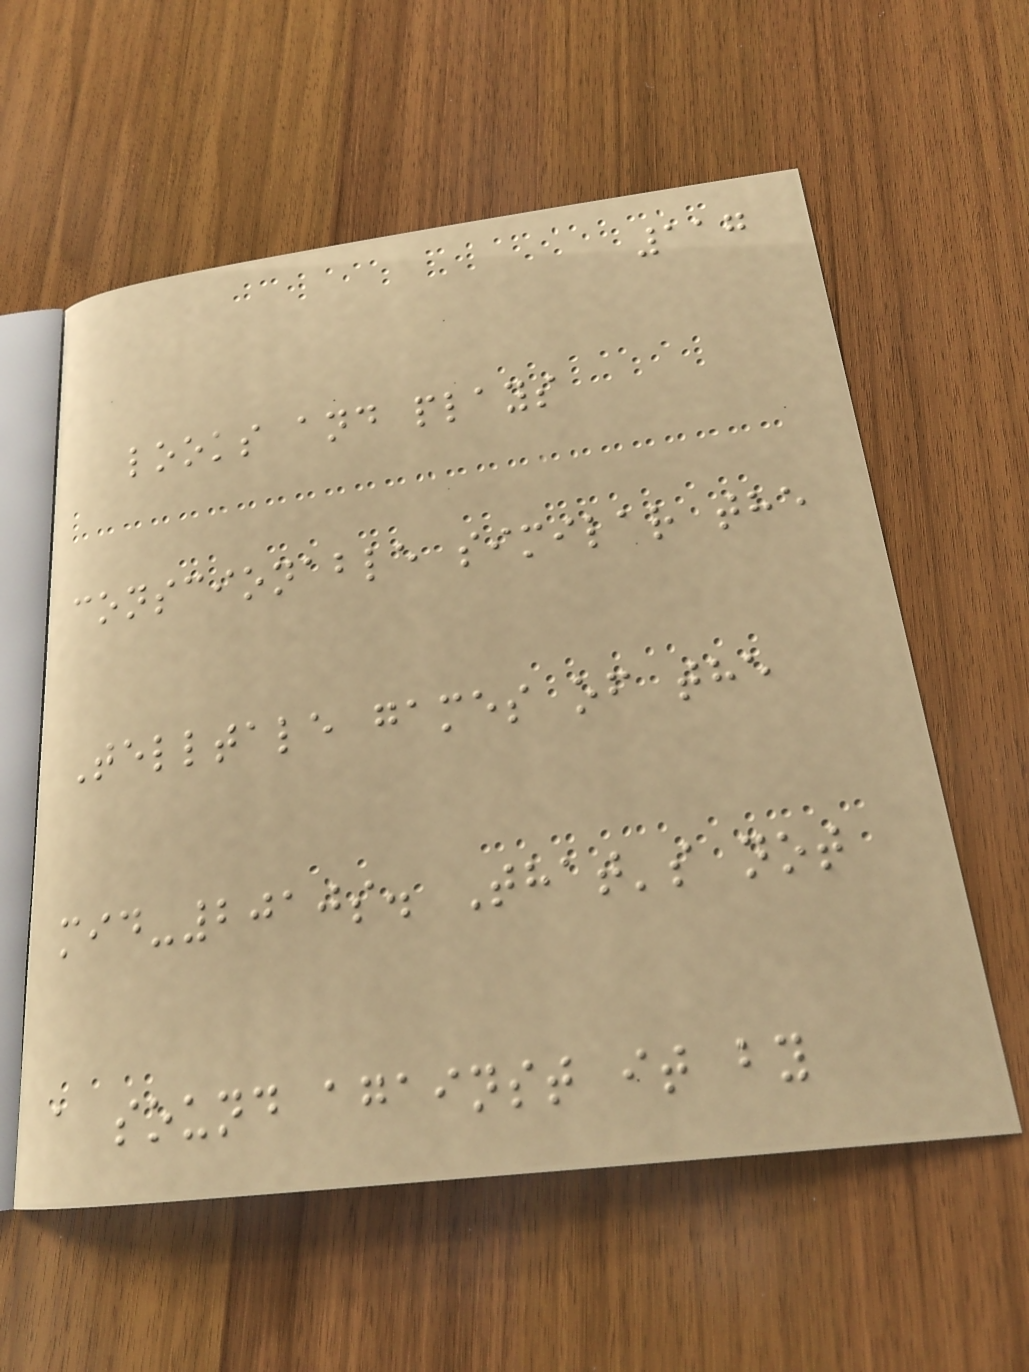117
looks and plays
conscionable similar the
Telltale games of the
mid-2010s. That's not
a sound against it by
